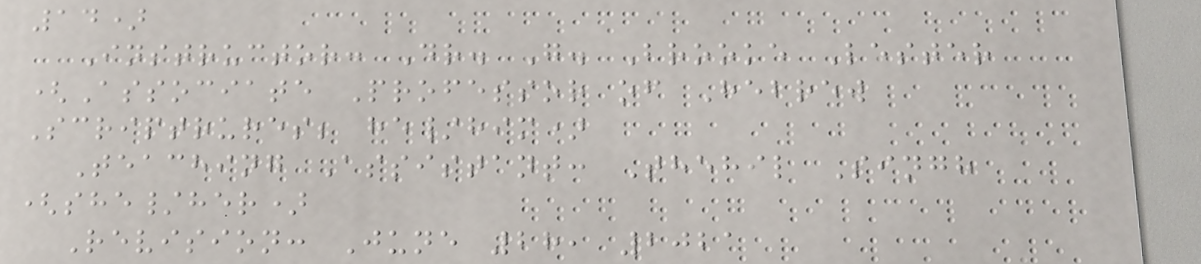14)
Instructor: Dr. G. Brooke Lester
(Associate Professor of Hebrew
Scriptrures; he/him)
Teaching Assistant: Thehil Singh
(she/her)
Revision: June 28, 2021
